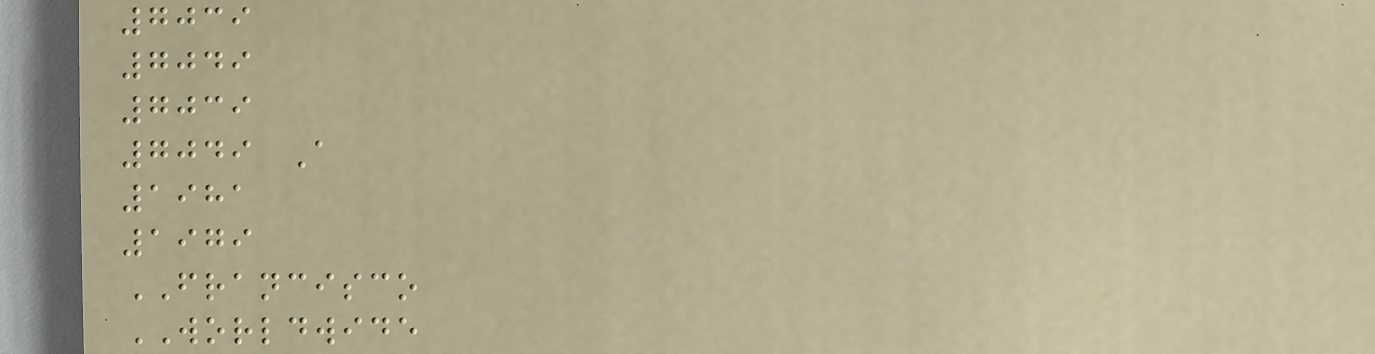7039
7049
7039
7049 A
1981
1979
FRANCISCO
WORLDWIDE
